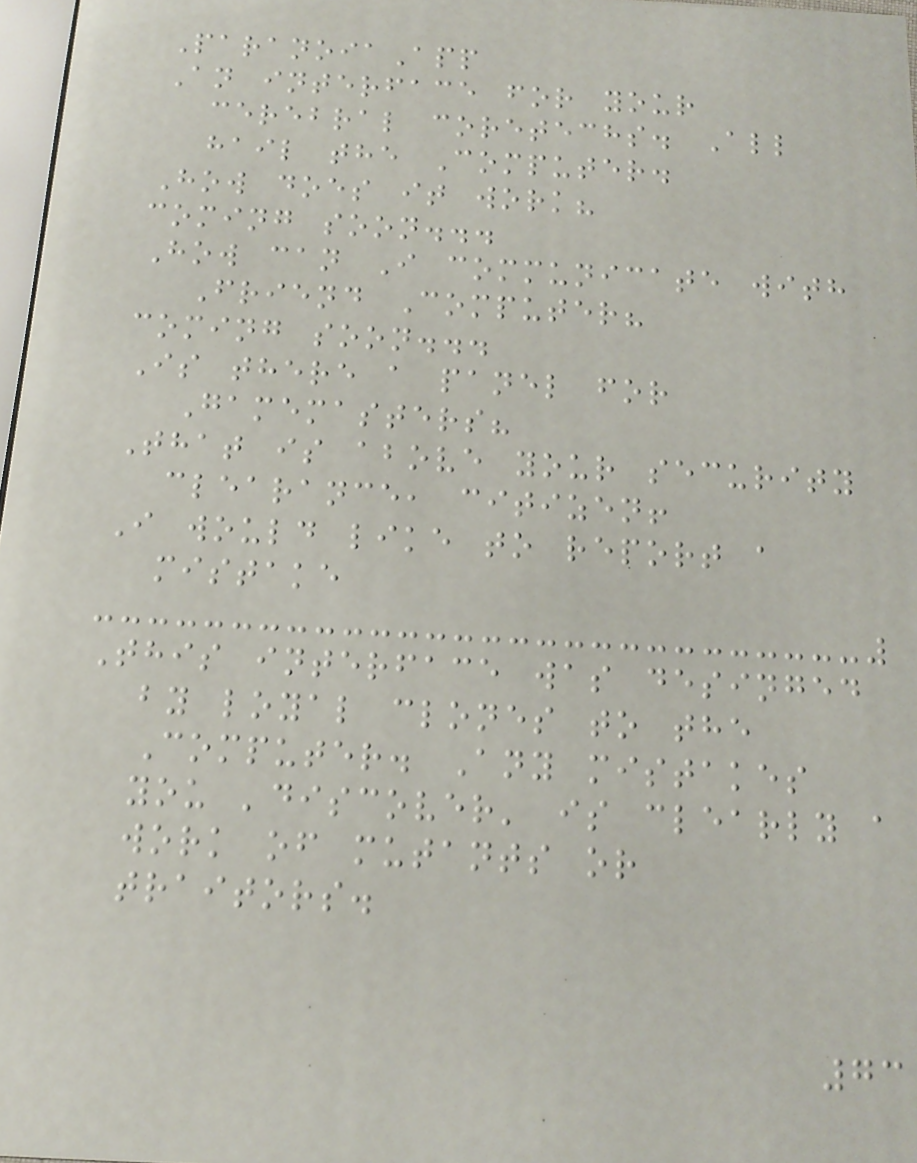ParanoiaApp
An interface for your
cerebral coretechs. All
hail the Computer.
How does it work?
coming soon...
How can I communicate with
Friend Computer?
coming soon...
Is there a panel for
Gamemasters?
That is above your security
clearance, citizen!
I would like to report a
mistake
This interface was desinged
by loyal clones to the
Computer. Any mistakes
you 'discover' is clearly a
work of mutants or
traitors.
73
